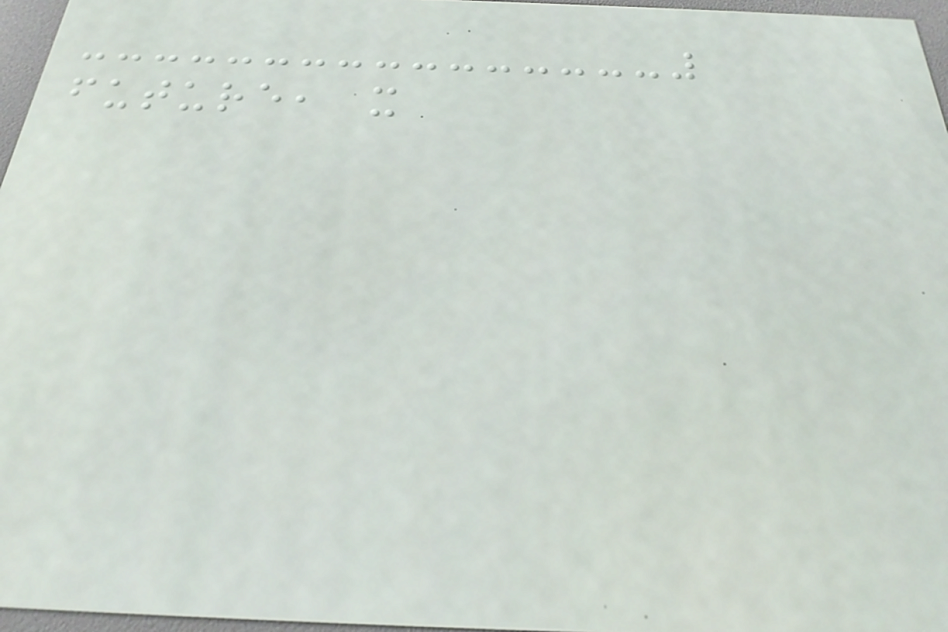future, it
